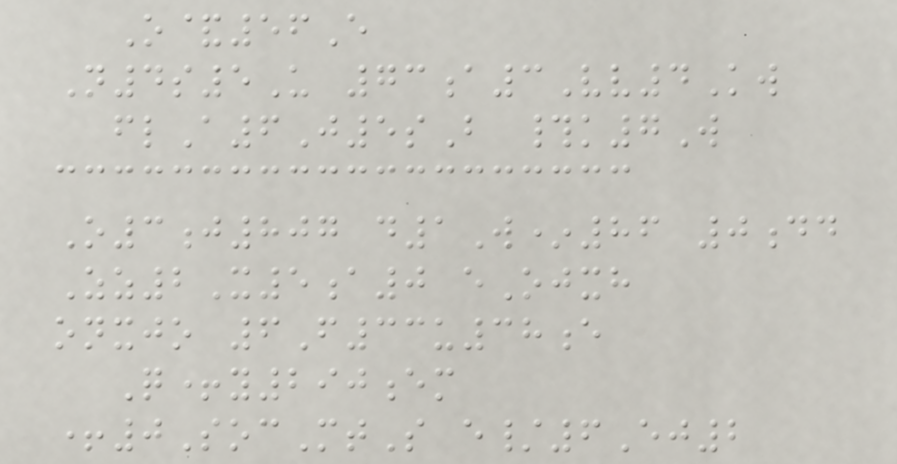O&56E
N4s5U 73a3Vv4Kw
flA6J5sB #k7W
O3j807 d1W*86 0dd
Zz2X5a0 eOjxh
onxjo 6F33u38e
Q+y290em
+0SocMtS e/6Ej2
